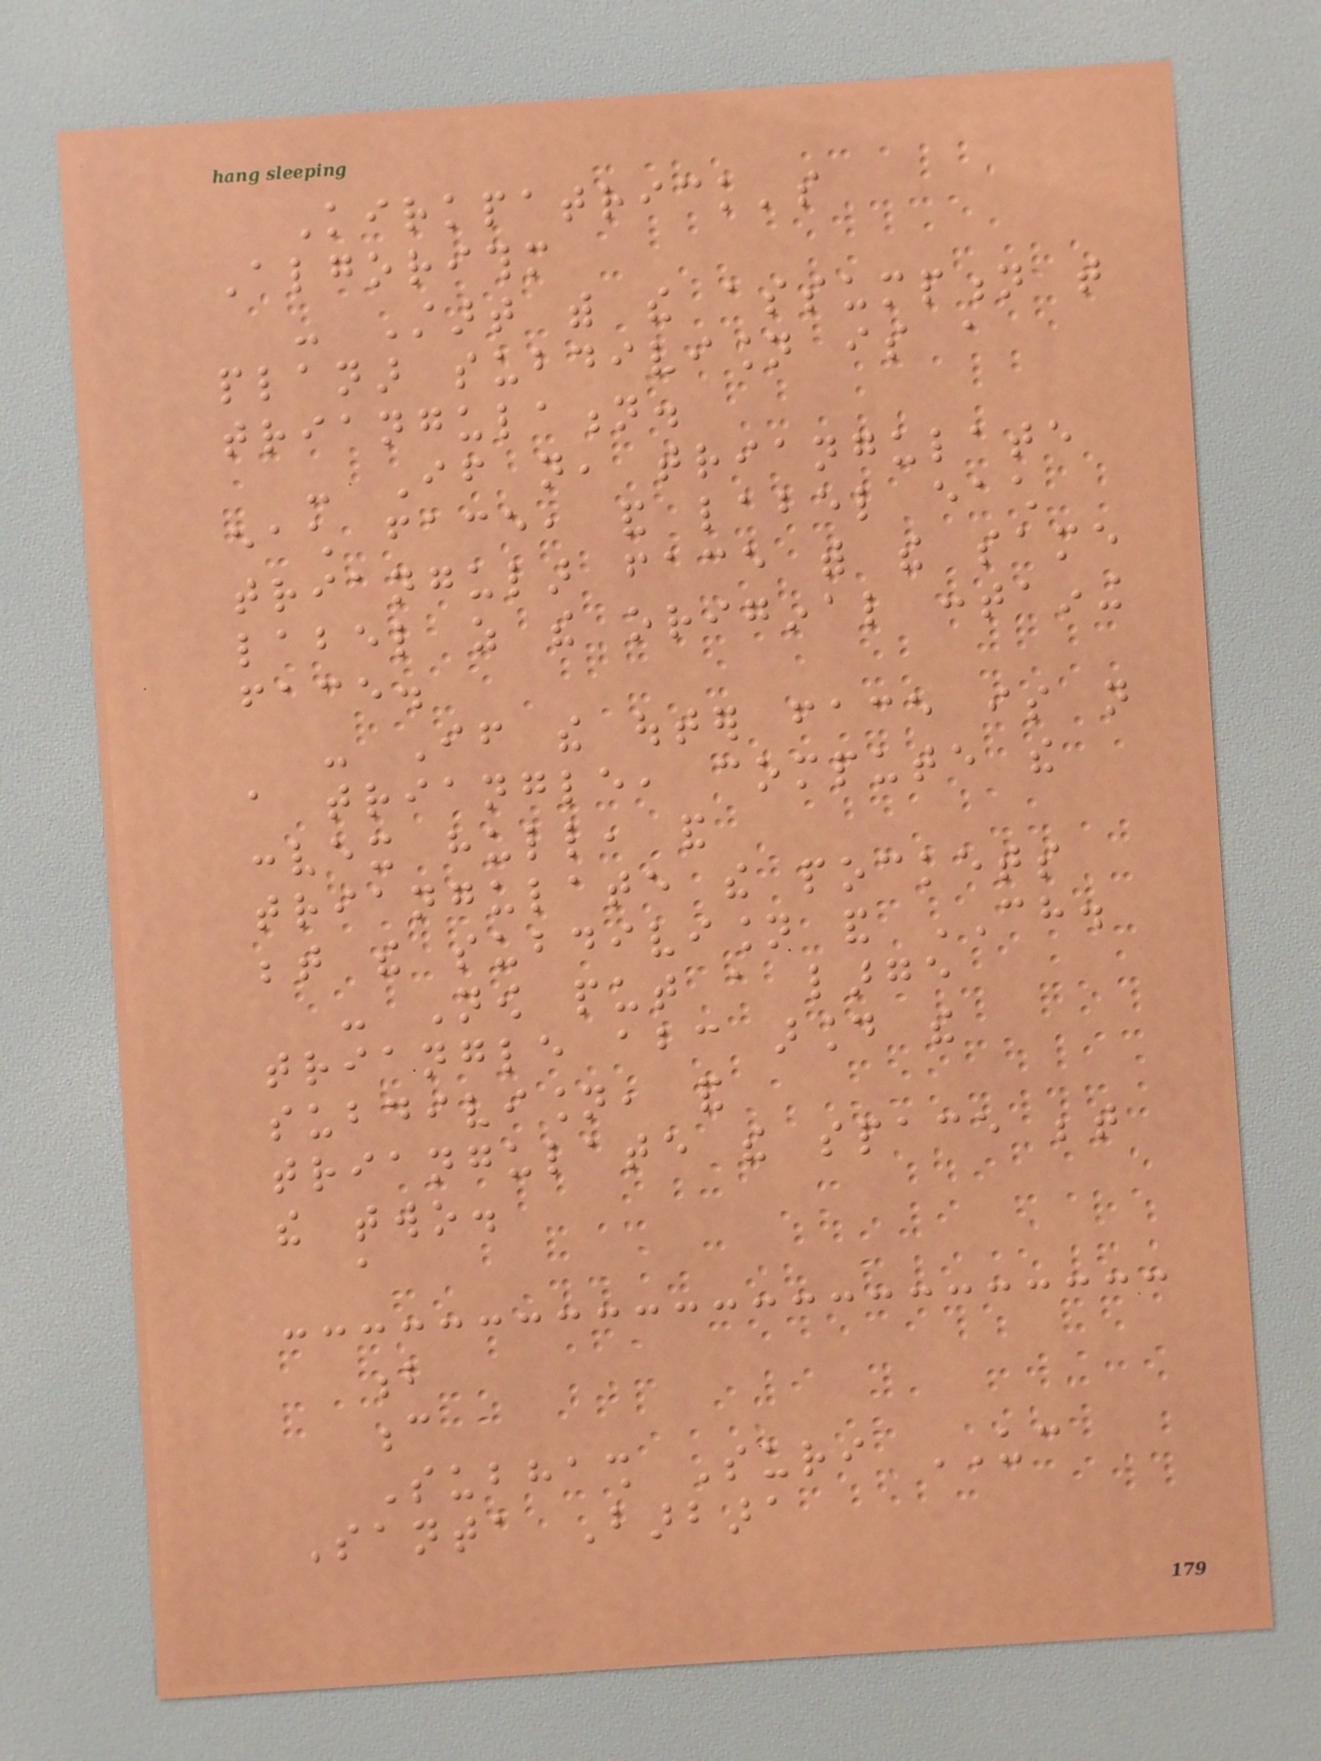Kirkpatrick's
Algorithm
- Start with the assumption that
planar subdivision is a
triangulation.
- If not, triangulate
each face, and label each
triangular face with the same
label as the original containing
face.
- If the outer face is not
a triangle, compute the
convex hull, and
triangulate the pockets
between the subdivision and CH.
- Now put a large
triangle abc around the
subdivision, and
triangulate the space between
the two.
a
b
c
Subhash Suri UC
Santa Barbara
